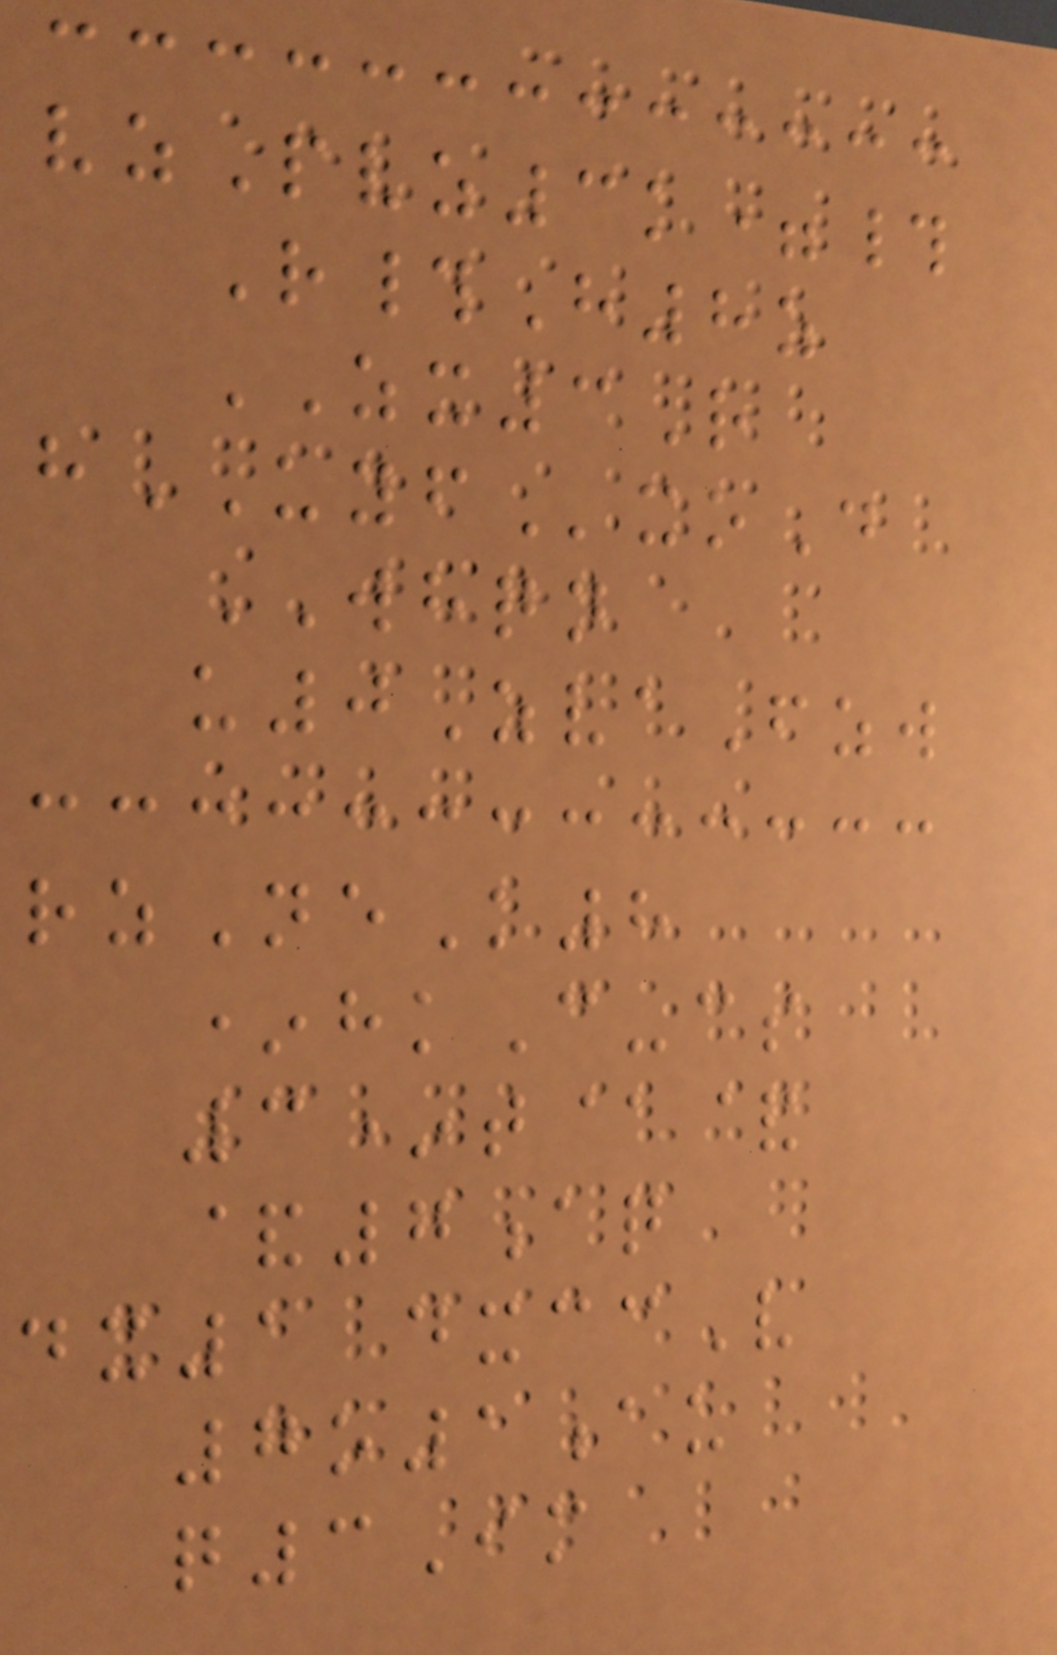vzPvz3k=#
R#H8z
ZX3R
hUYFxoD
WHQN
u0ZvaFzw
rzNeK8
*hkC-cs
3*t@&
&7aq
dx1 dxccV
7o1au
q3Im
